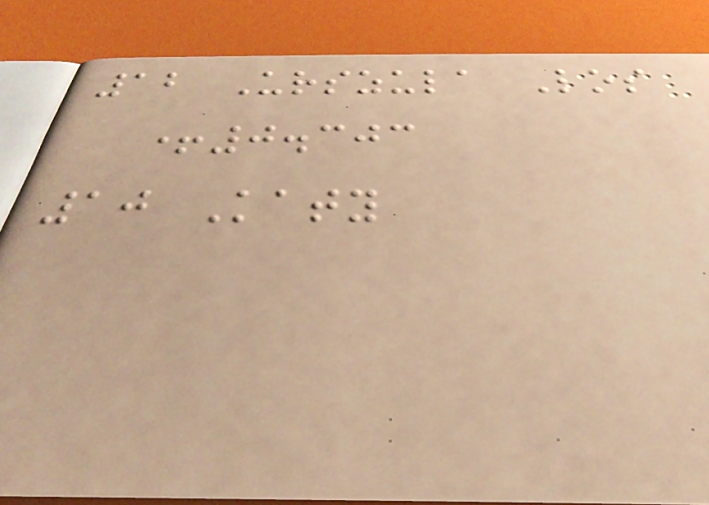12 Urszula Los
+0.303
10 Katy
